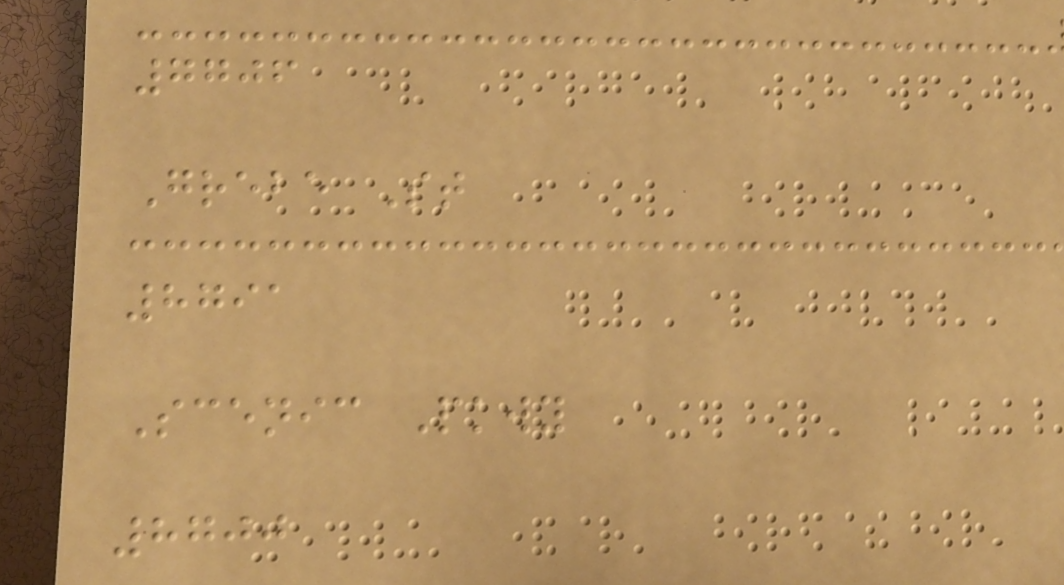7706
Grebe St
8791
Scenic Pkwy
8700
